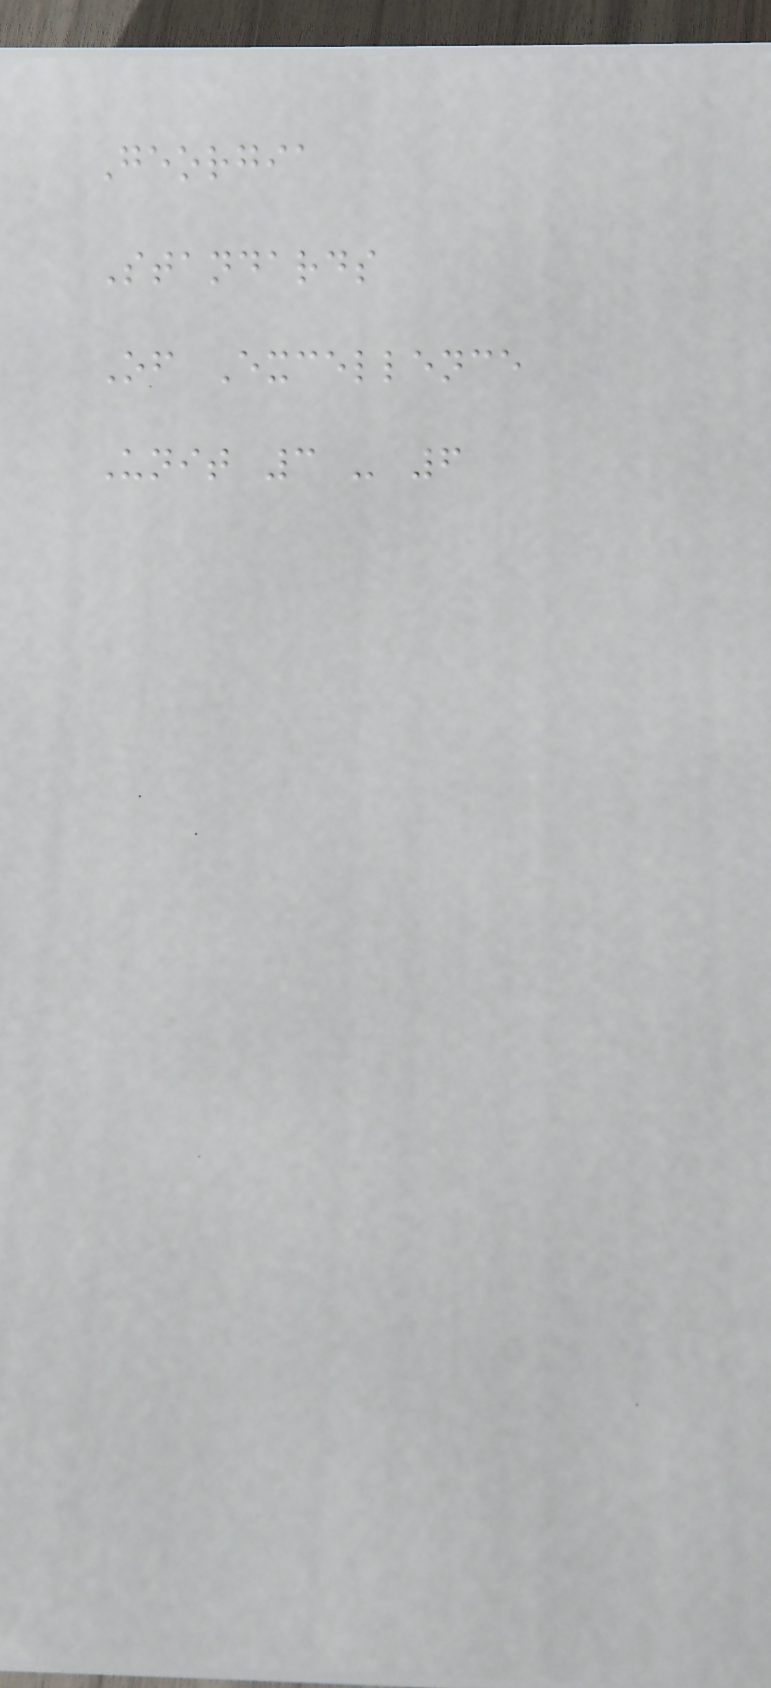Georgia
Standards
Of Excellence
Unit 3 - 6
